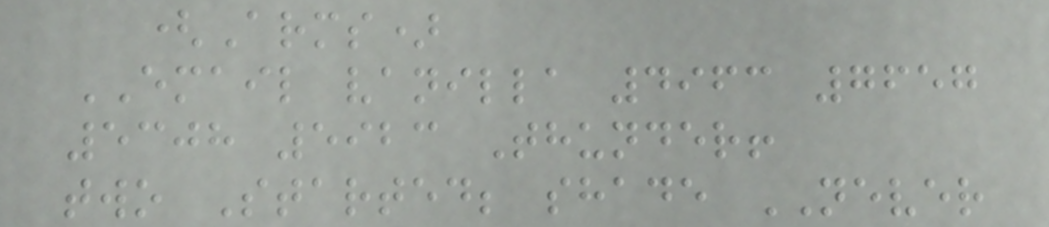(Arms)
EMAIL vanilla 4963 7657
5308 5923 Thunder!
two Started; shade NEVER
